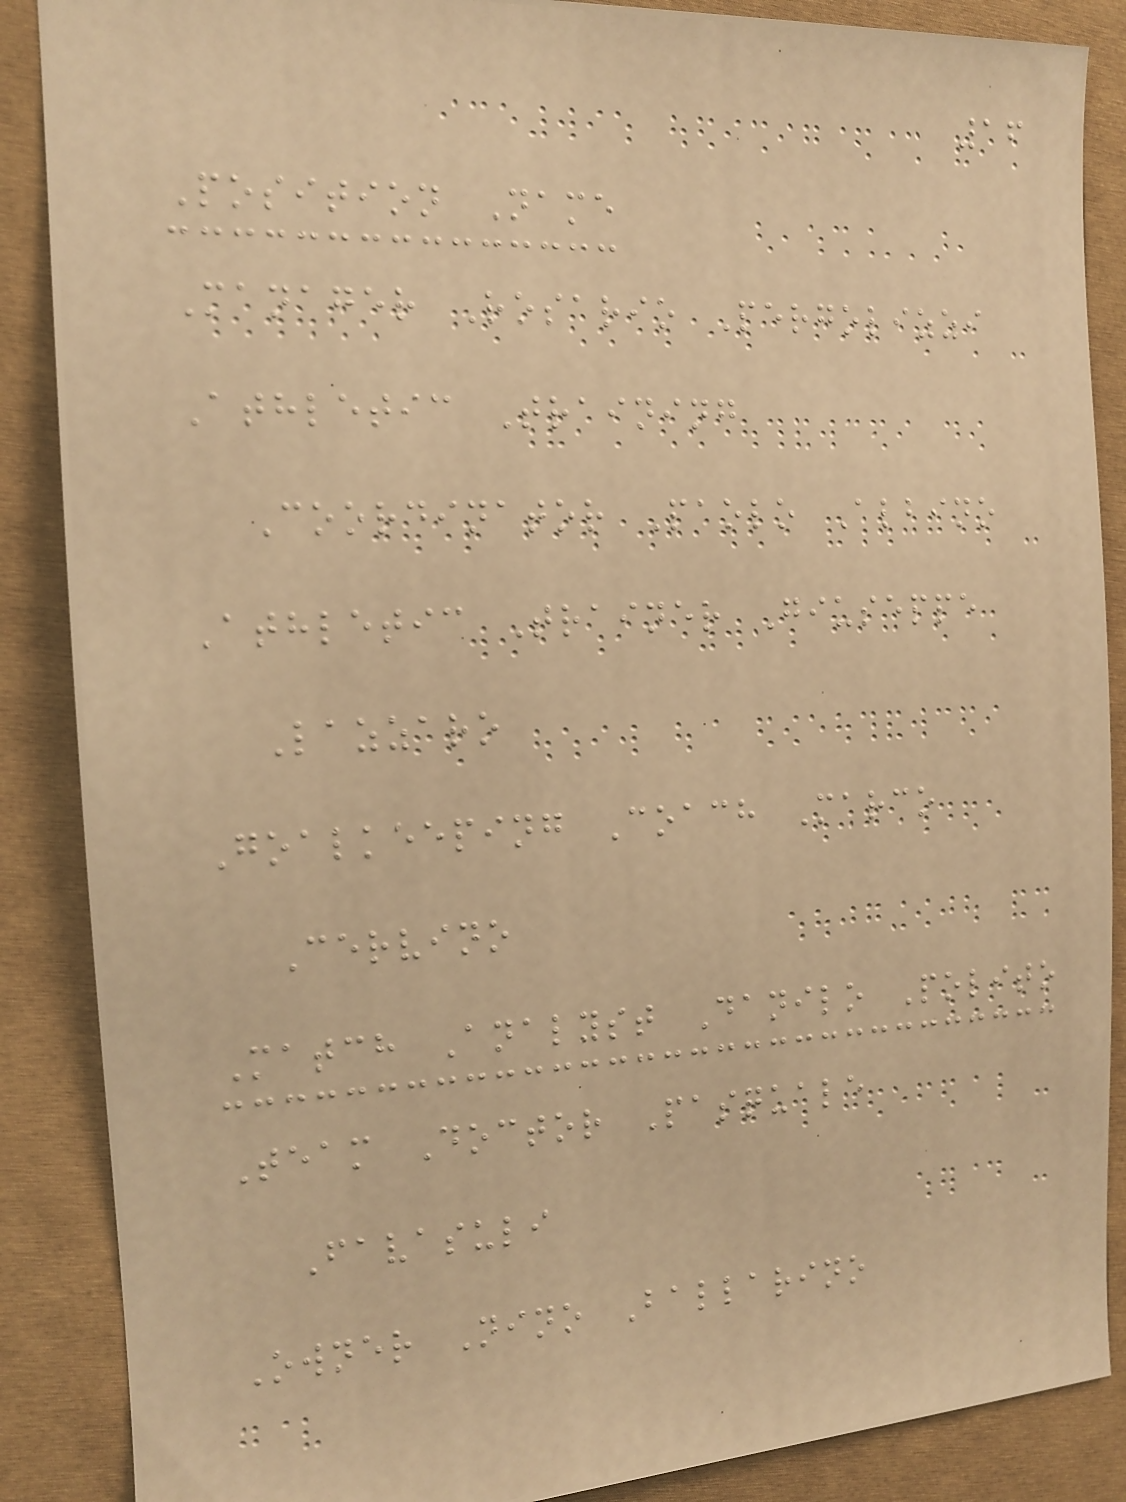16
Position Name
Manager Rosario Pergolizzi
Athletic Training
Coordinator Paolo Albino
Athletic Trainer Giuseppe
Lazzaro
Goalkeeping Coach Marco
Cervino
Match Analyst Danilo Polito
Team Doctor Pasquale
Favasuli
Owner Nino Ballarino
